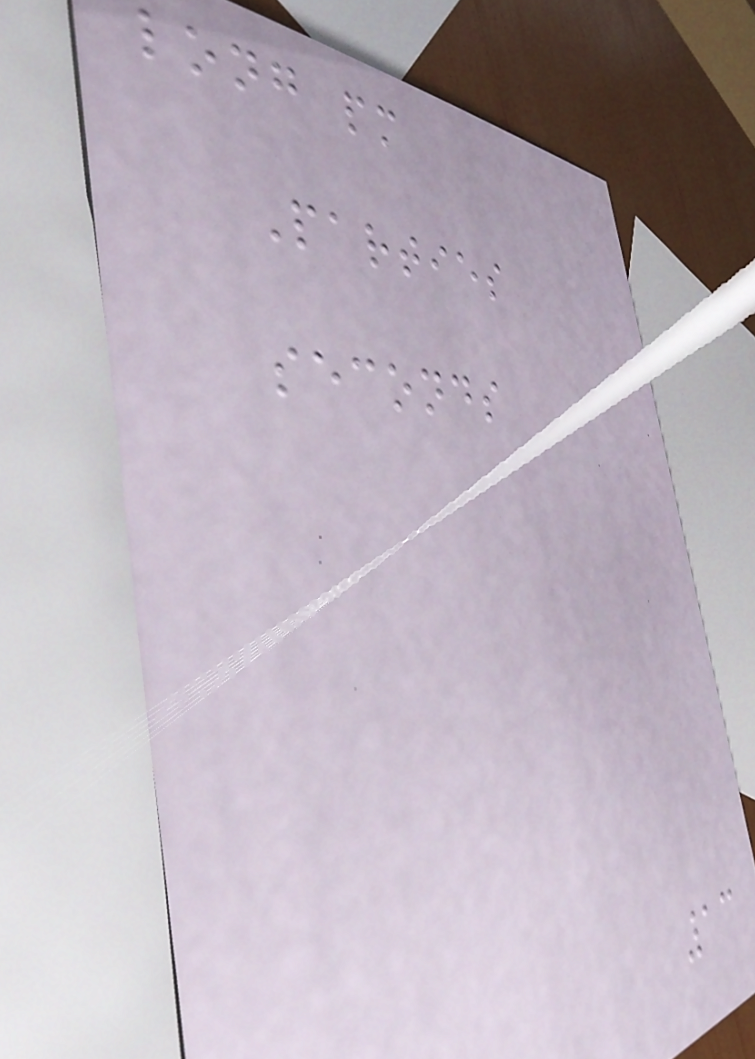long pm
Parties
seconds
13
